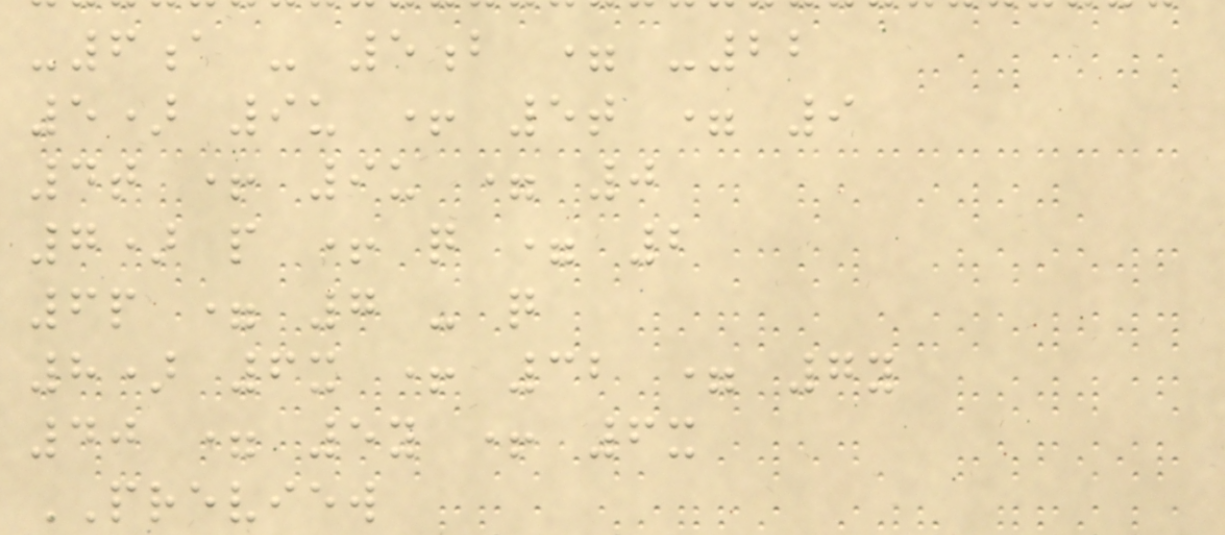-6a - 5b = -22
5) 9u + 5t = 9
4t + 9u = 0
7) p + q = 2
6p = 7 - q
8) 6x + 32 = 7y
40 = 5y + 6x
PREVIEW
